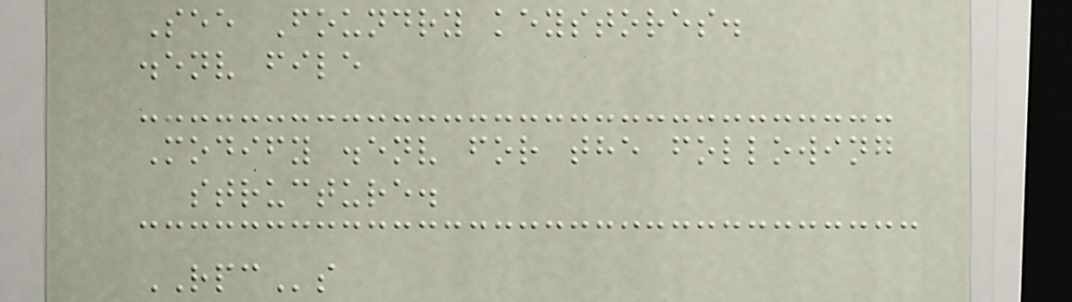See Foundry keystores.
.env file
Modify .env for the following
structure.
RPCs
